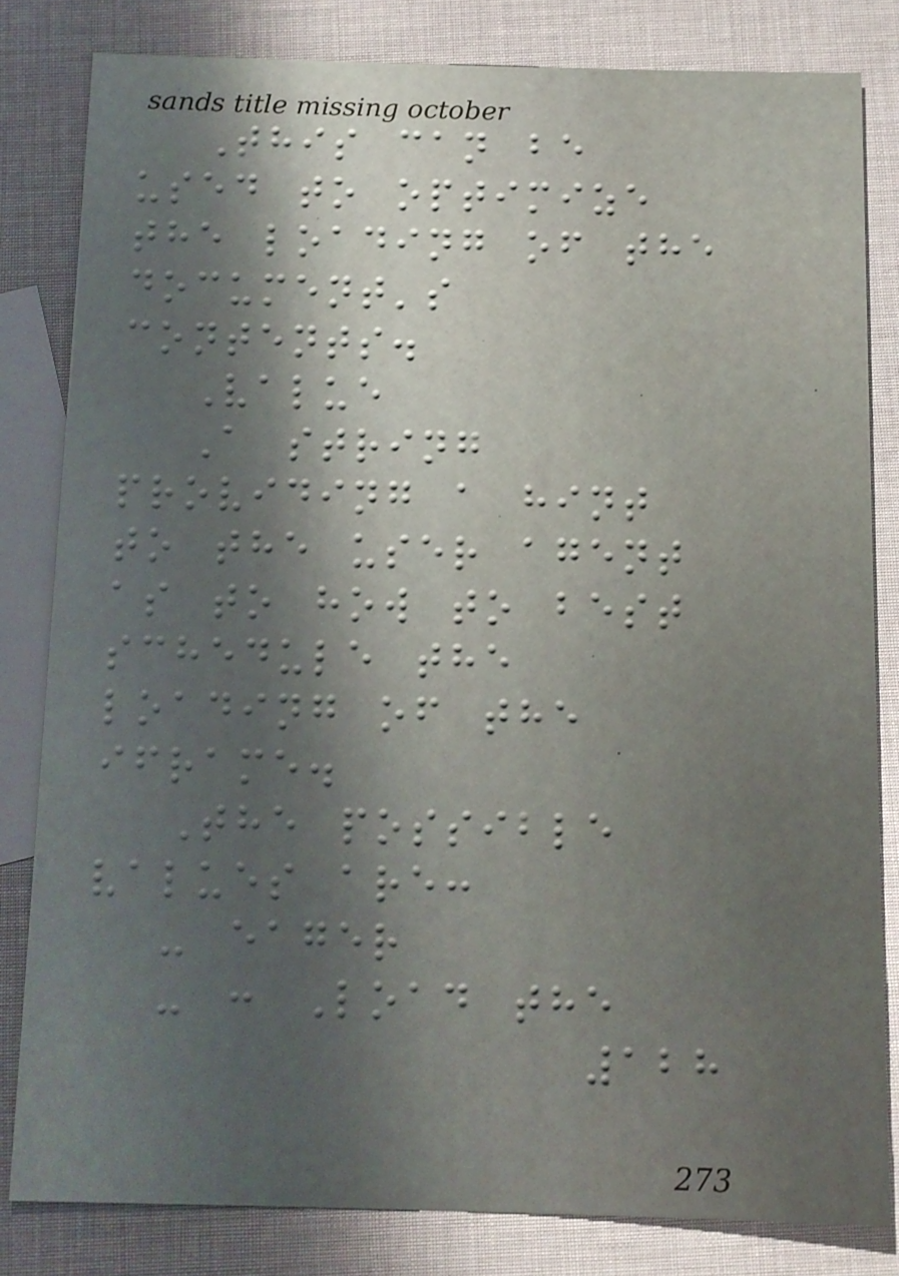This can be
used to optimize
the loading of the
document's
contents.
Value
A string
providing a hint
to the user agent
as to how to best
schedule the
loading of the
iframe.
The possible
values are:
- eager
- : Load the
128
